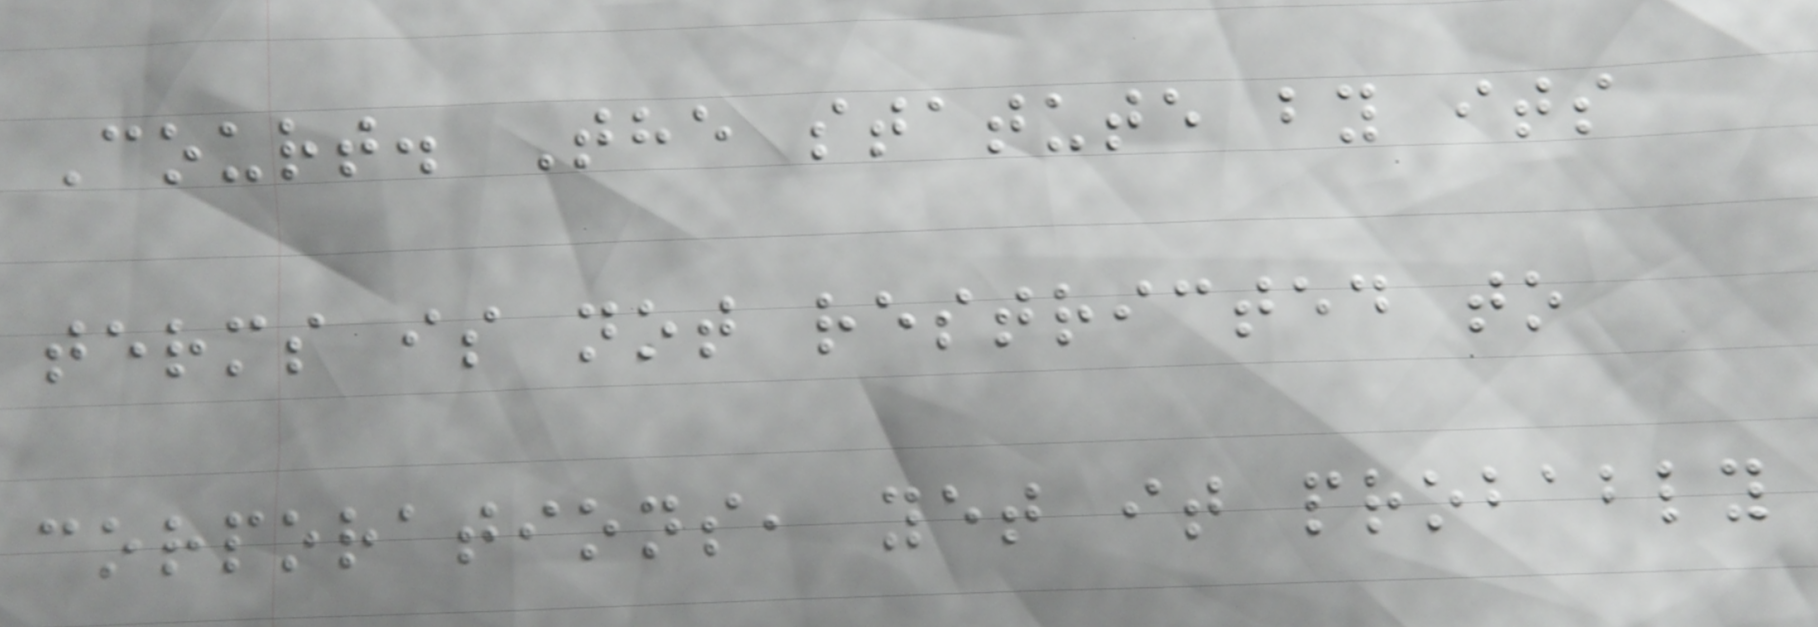Court. The statute by its
terms is not restricted to
corporations, yet it probably
